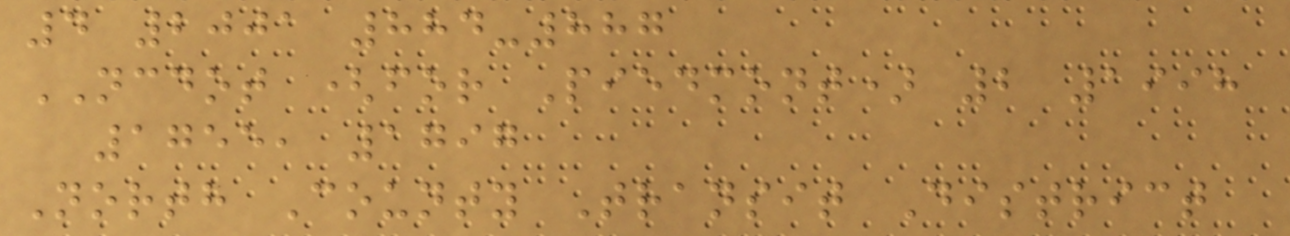4 2001 884-887
NCDOT (for Piedmont) 2 1998
1755, 1797
North County Transit District
